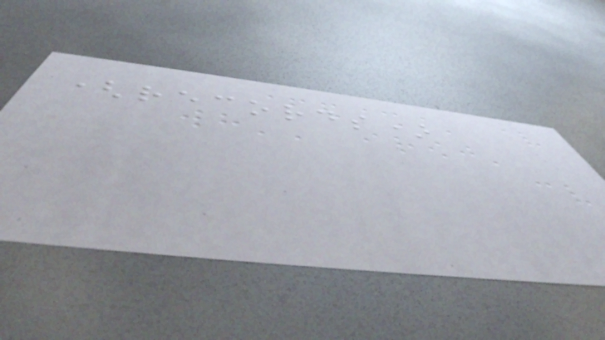(records)
